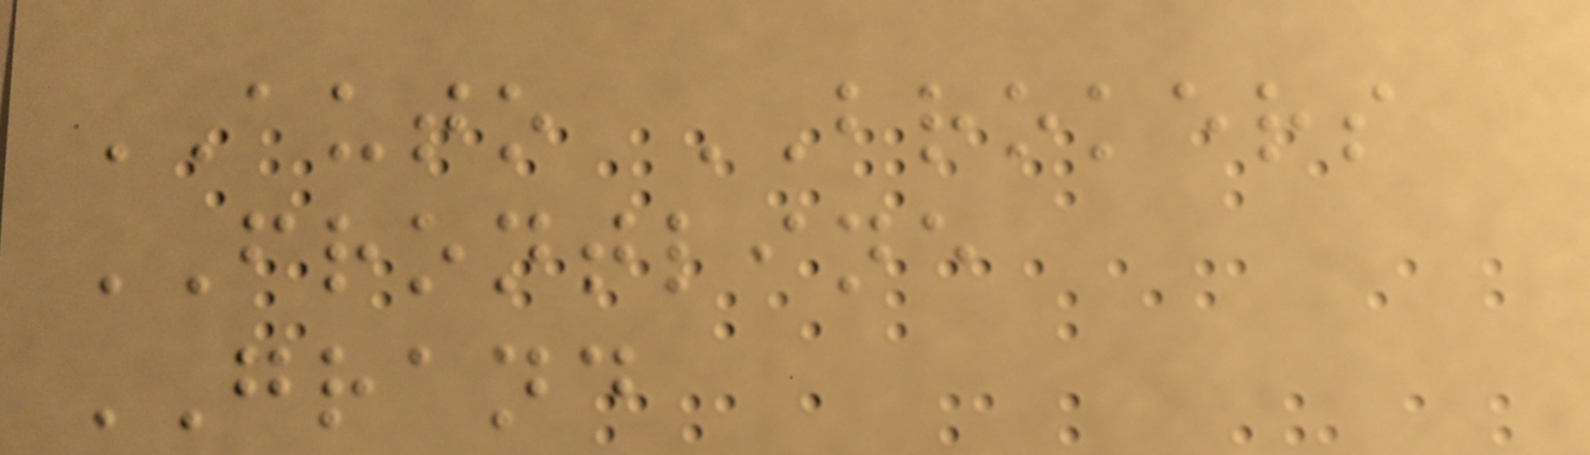AUTO BROKERS
FRONTLINE
GRAND
